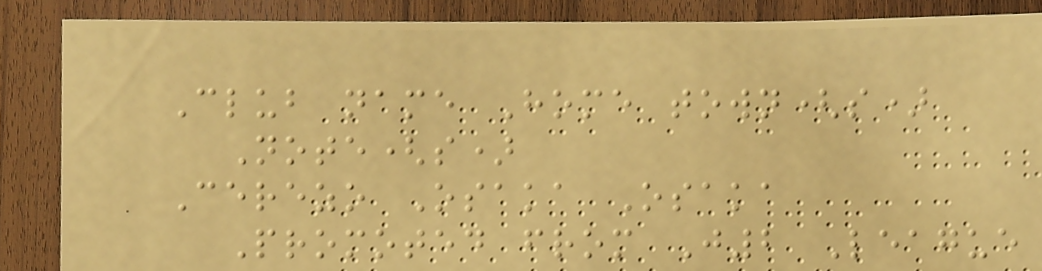Club name Home town(s)
Note(s)
Cerezo Osaka Osaka
Promoted from J2 League
